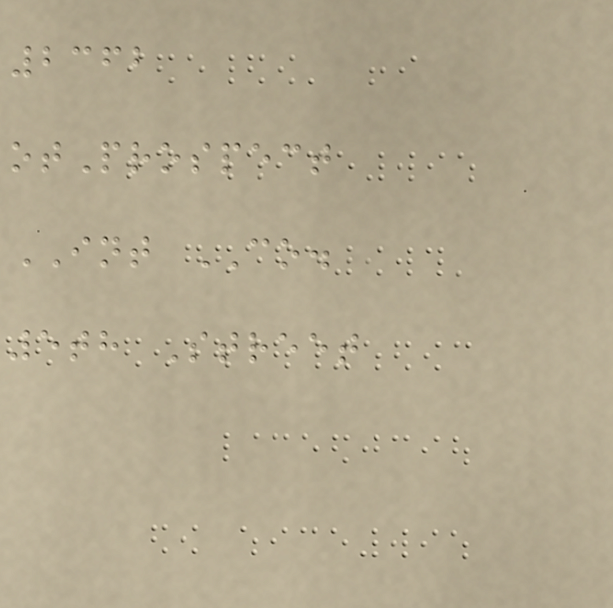2362
otProspect
INT CO.
5th Street
